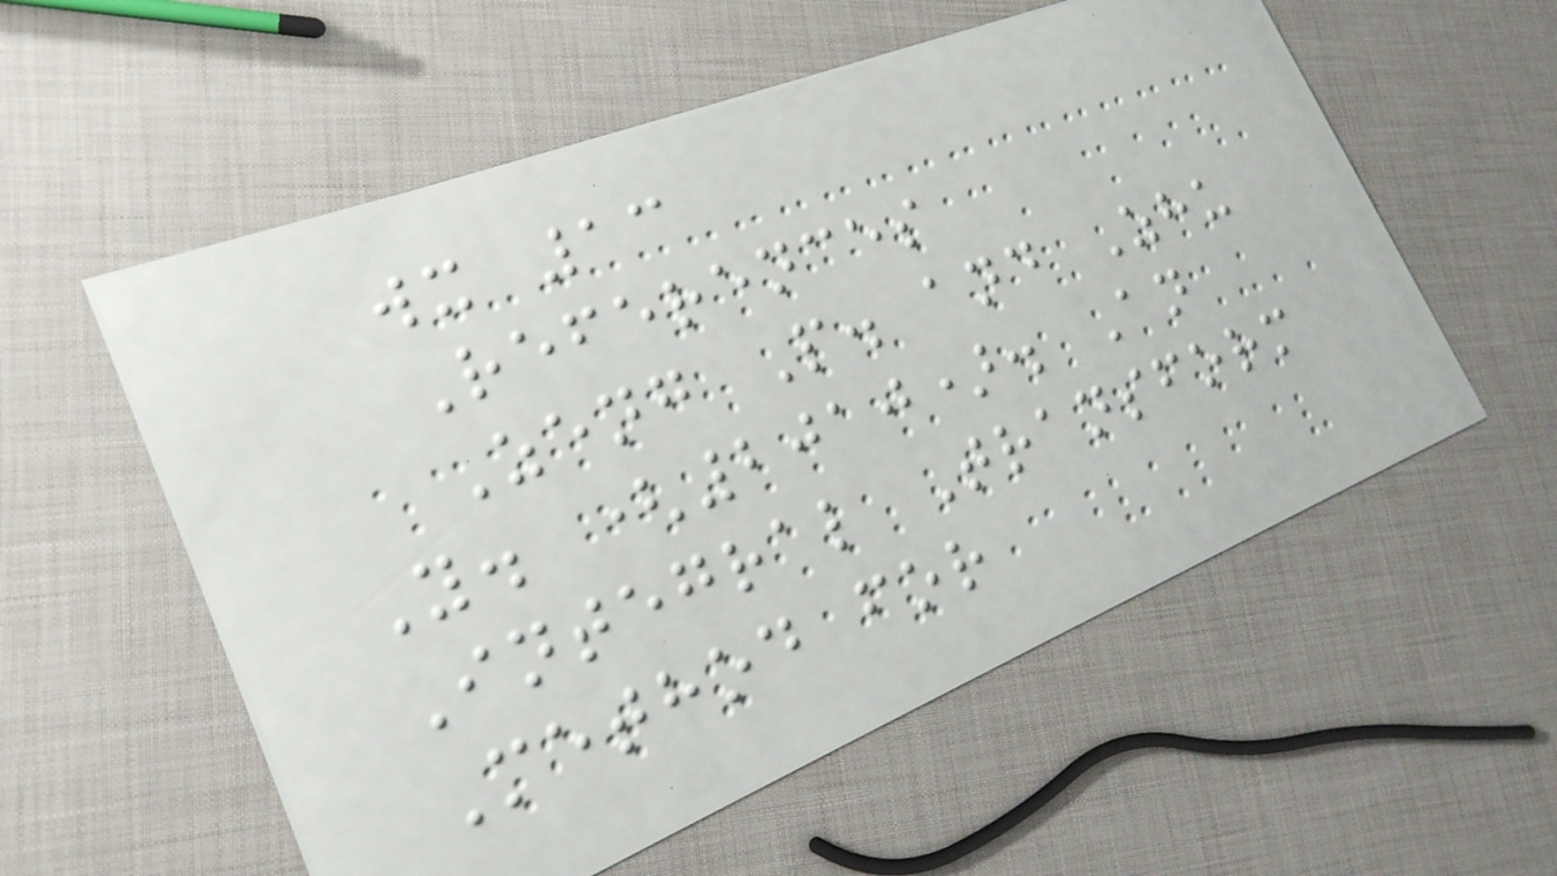wx 13
References
Zeng P. and Zhu
Y. (2010). An
Integral Transform
Method for
